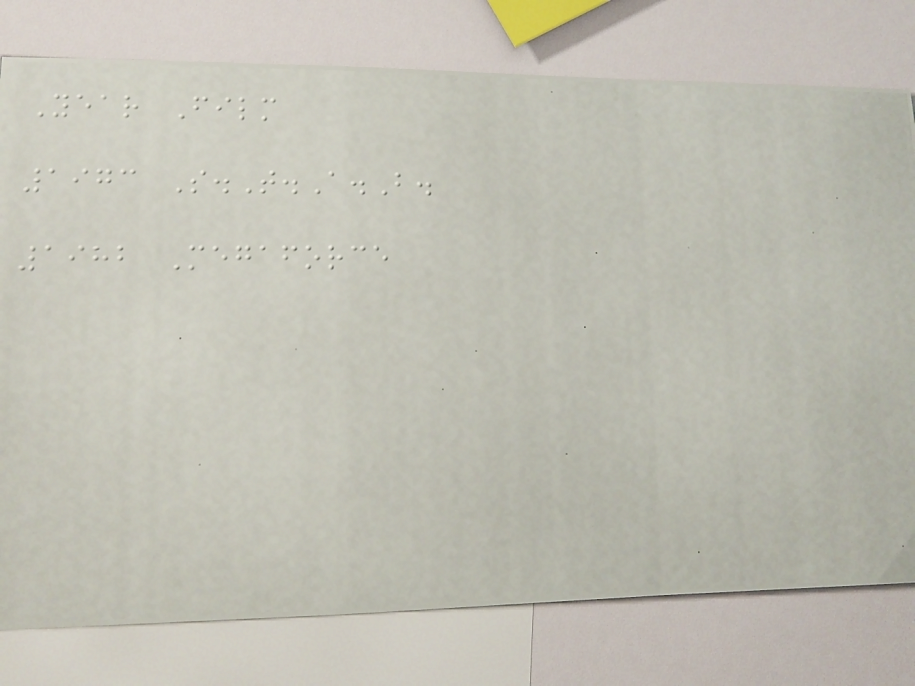Year Film
1973 S.T.A.B.
1982 Megaforce
